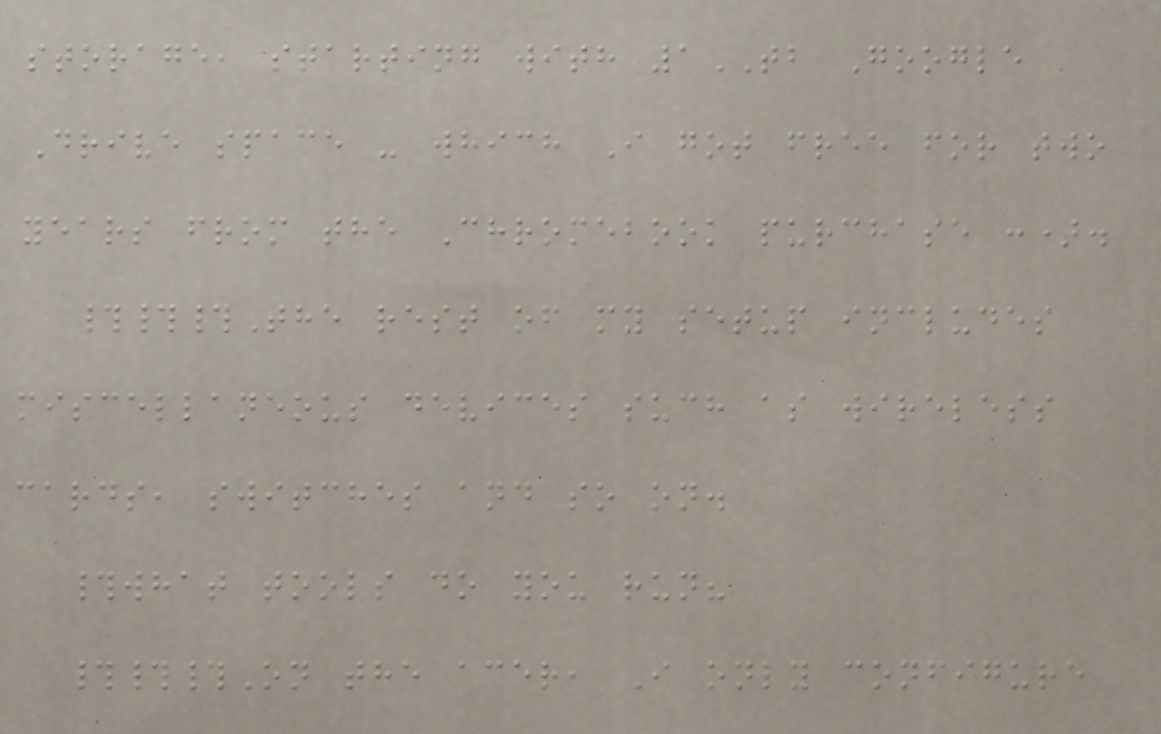storage, starting with 1TB Google
Drive space - which I got free for two
years from the Chromebook purchase :).
###The rest of my setup includes
miscellaneous devices such as wireless
cards, switches and so on.
#what tools do you run?
###On the acer, I only configure
